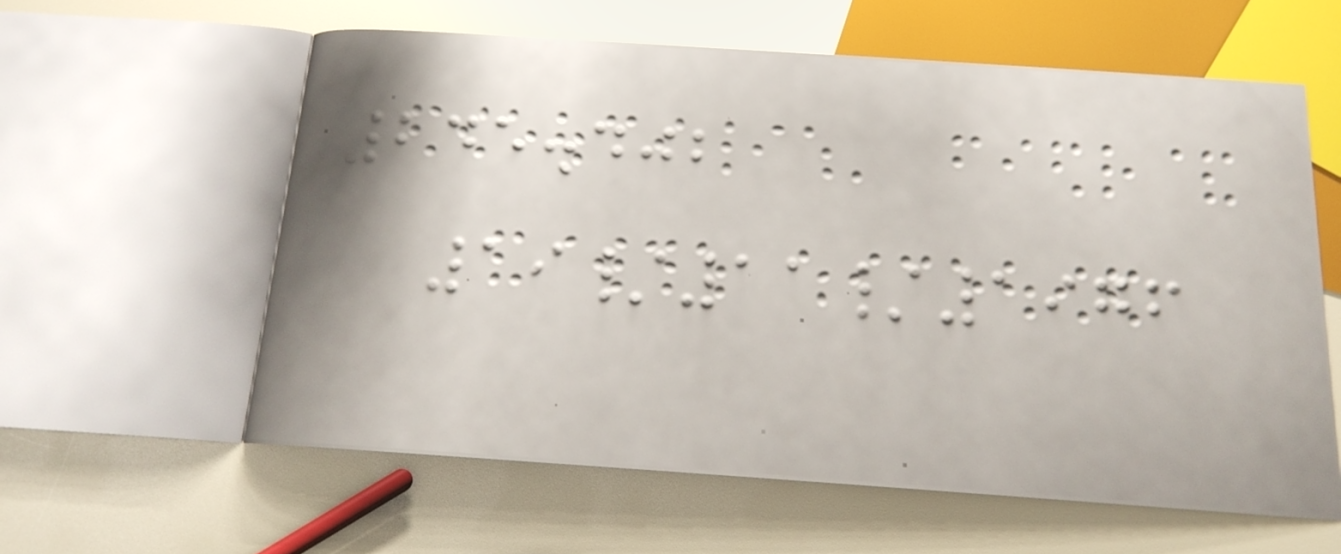245.402
19/11/1976
